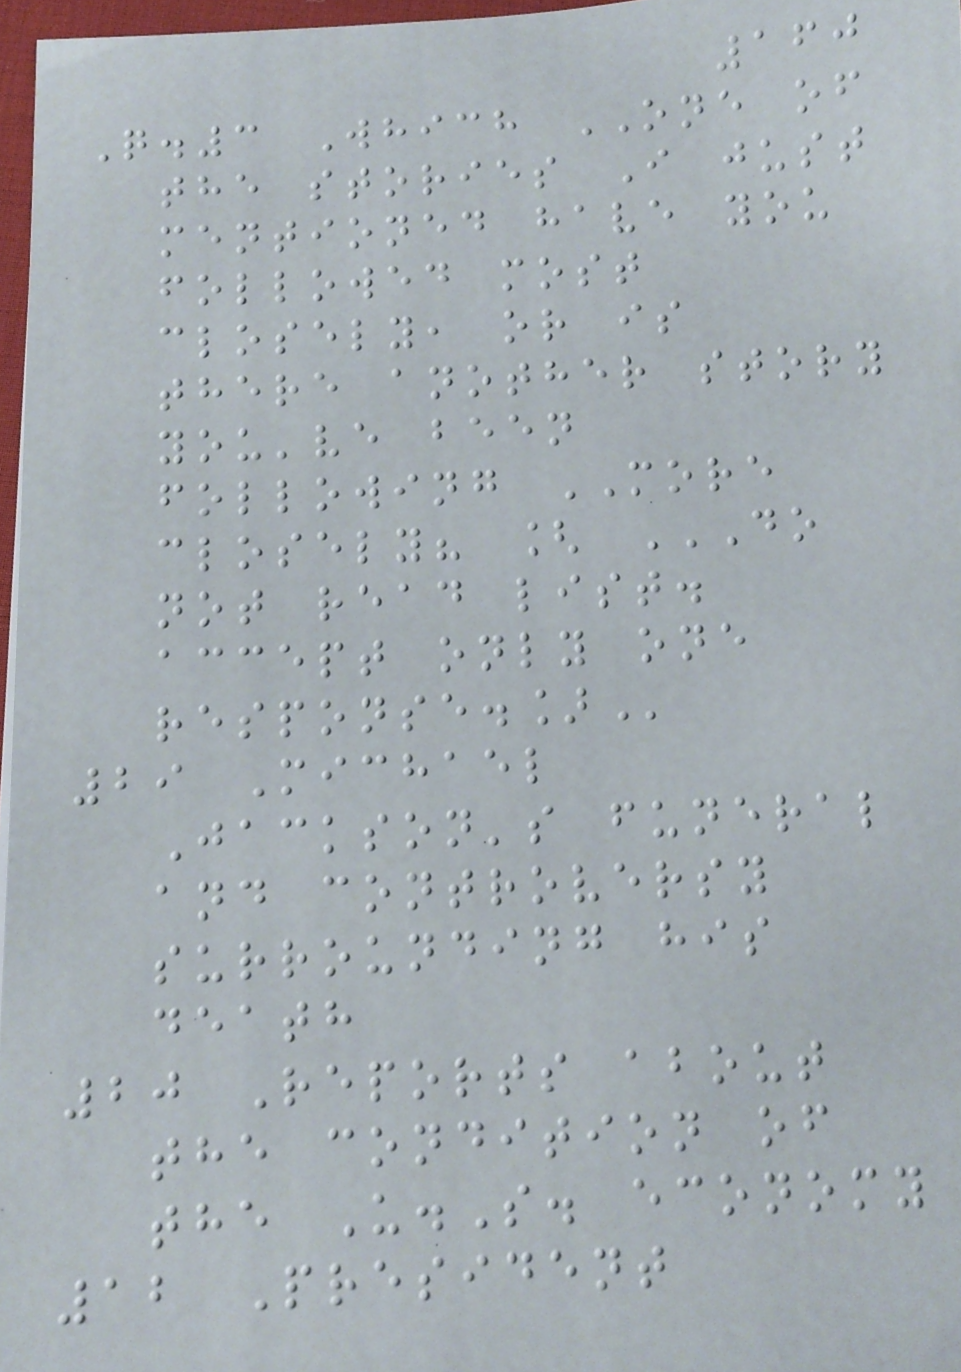160
Q.3 Which ONE of
the stories I just
mentioned have you
followed most
closely, or is
there another story
you've been
following MORE
closely? [ DO
NOT READ LIST.
ACCEPT ONLY ONE
RESPONSE.]
29 Michael
Jackson's funeral
and controversy
surrounding his
death
20 Reports about
the condition of
the U.S. economy
12 President
